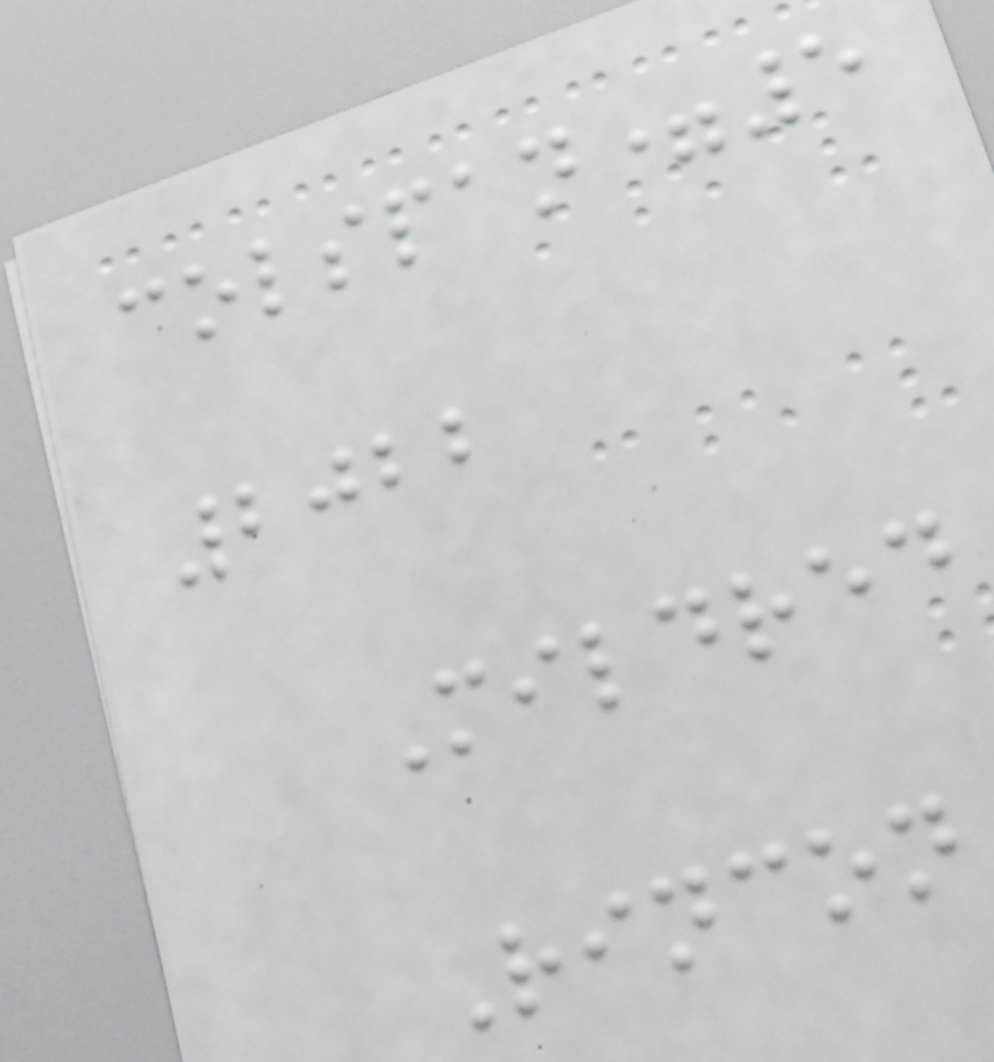colspan=5
2022
Mildred
Rincon
